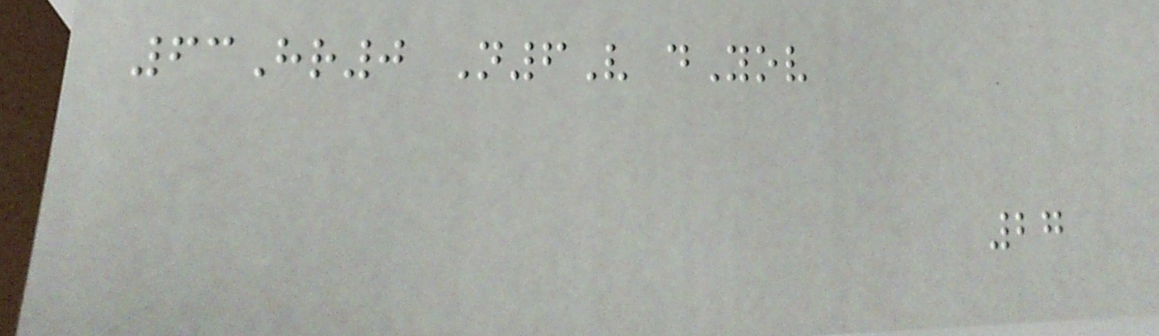63Hr0 N6V dYov
27
